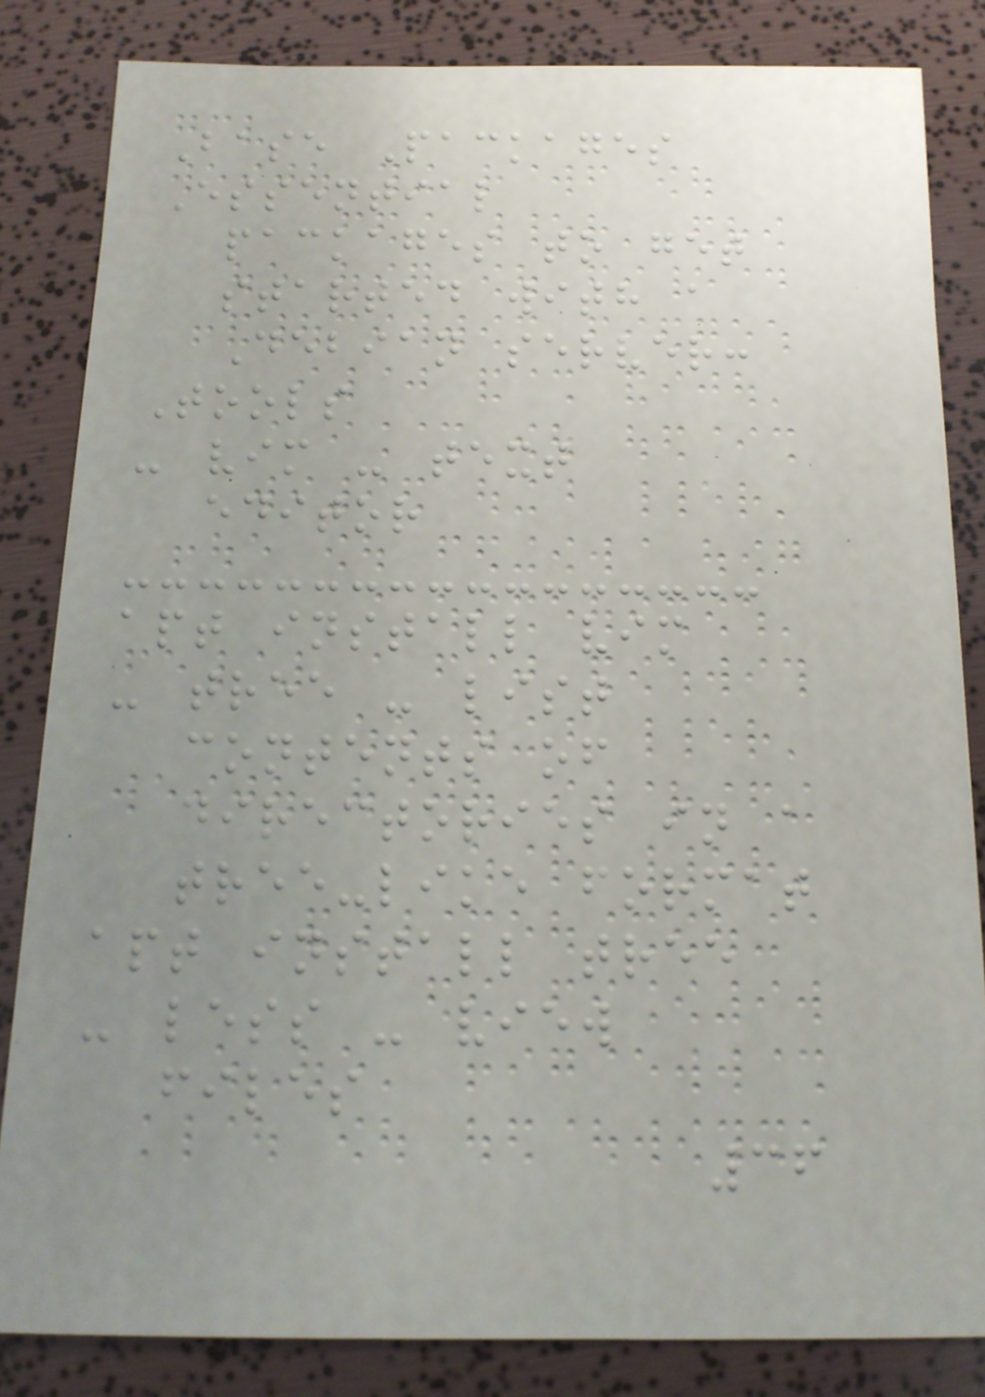Base Packages
Essential
packages to get
started with a
Debian server:
Tools
- vim - text
editor
apt install vim
- tree - list
contents of
directories in a
tree-like format
apt install tree
- less - view
files
36
